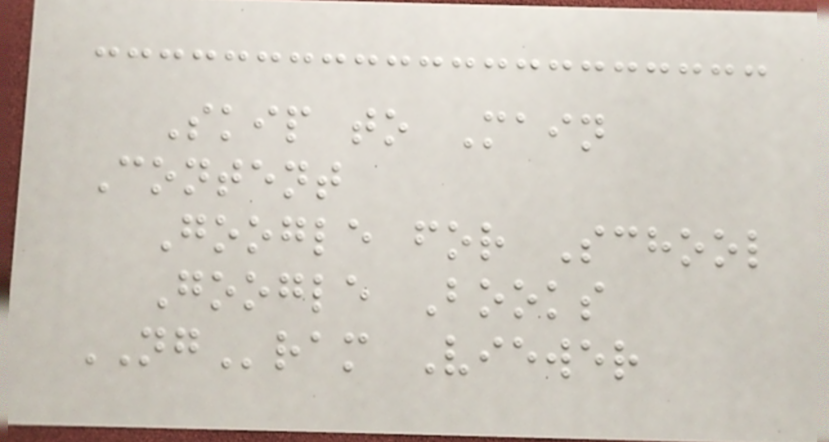Skip to Main
Content
Google for School
Google Books
NGram Viewer
